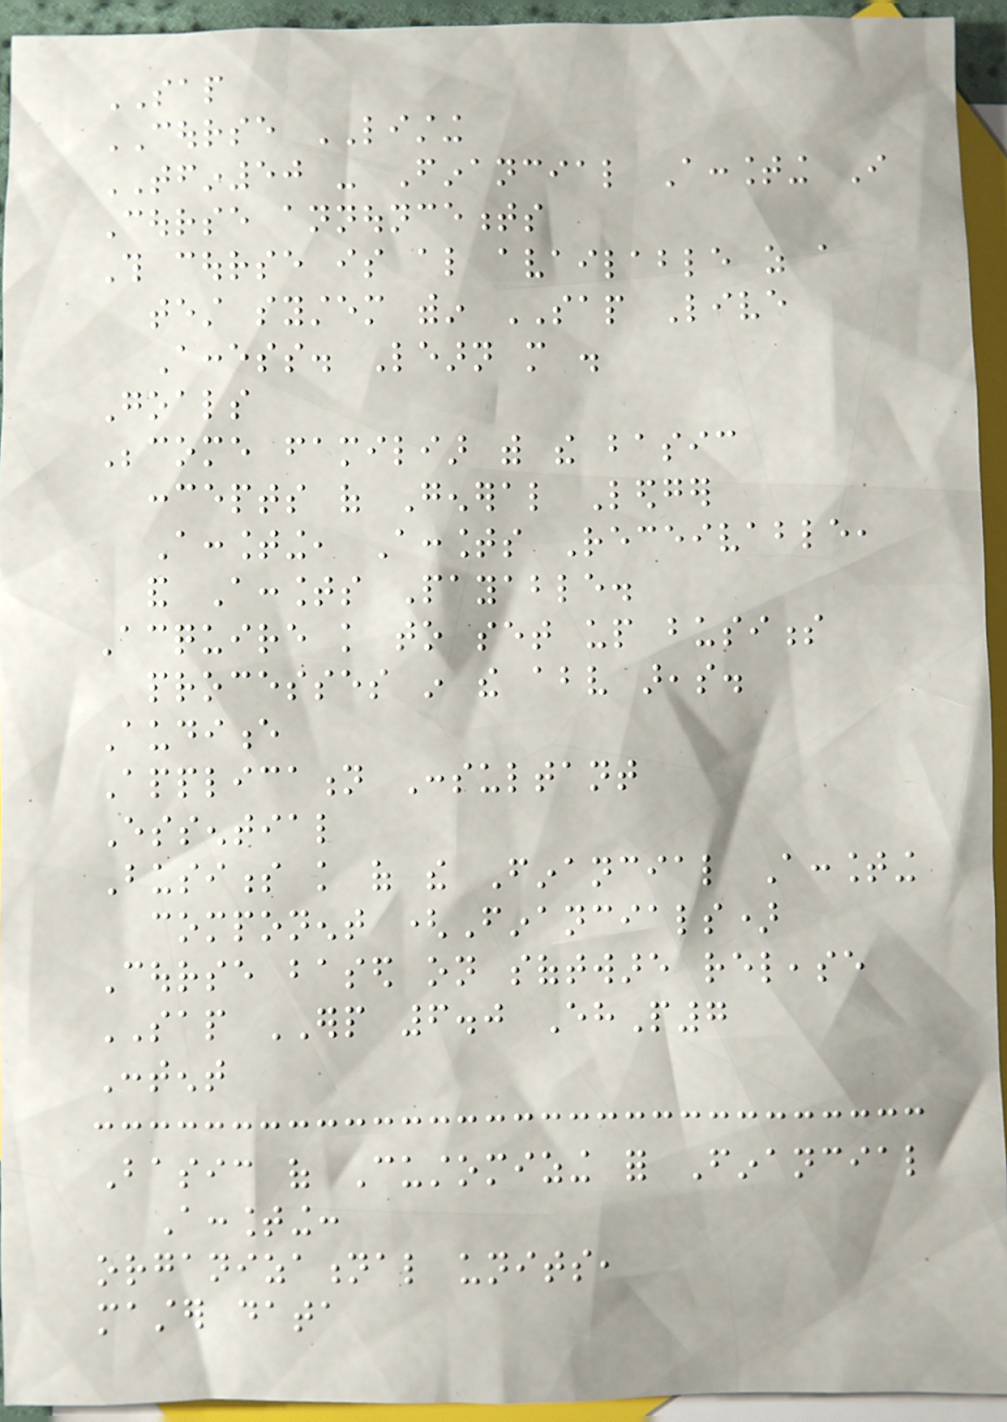SAP
COURSE LISTING
TFIN50 - Financial Accounting I
Course announcements
This course is also available as a
test system within SAP Live
Access. Learn more .
Goals
Become familiar with the basic
concepts of General Ledger
Accounting, Accounts Receivable,
and Accounts Payable.
Acquire knowledge to set up business
processes in the above areas.
Audience
Application Consultant
Essential
Business knowledge of the Financial Accounting
component (Financials)
Course based on software release
SAP ERP 6.0 EhP7
Content
Basic of Customizing for Financial
Accounting:
organizational units,
master data
